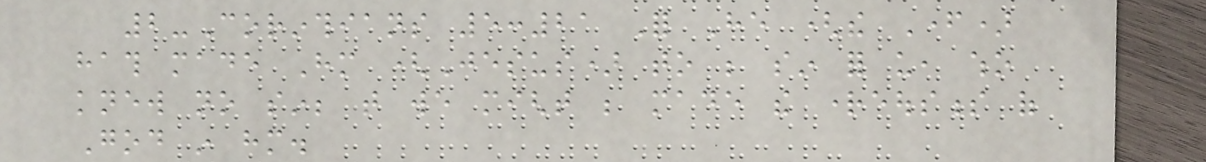2-Corinthians 5:21 For He (the Father)
hath made Him (Jesus) to be sin for us, who
knew no sin; that we might be made the righteousness of
God in him.
